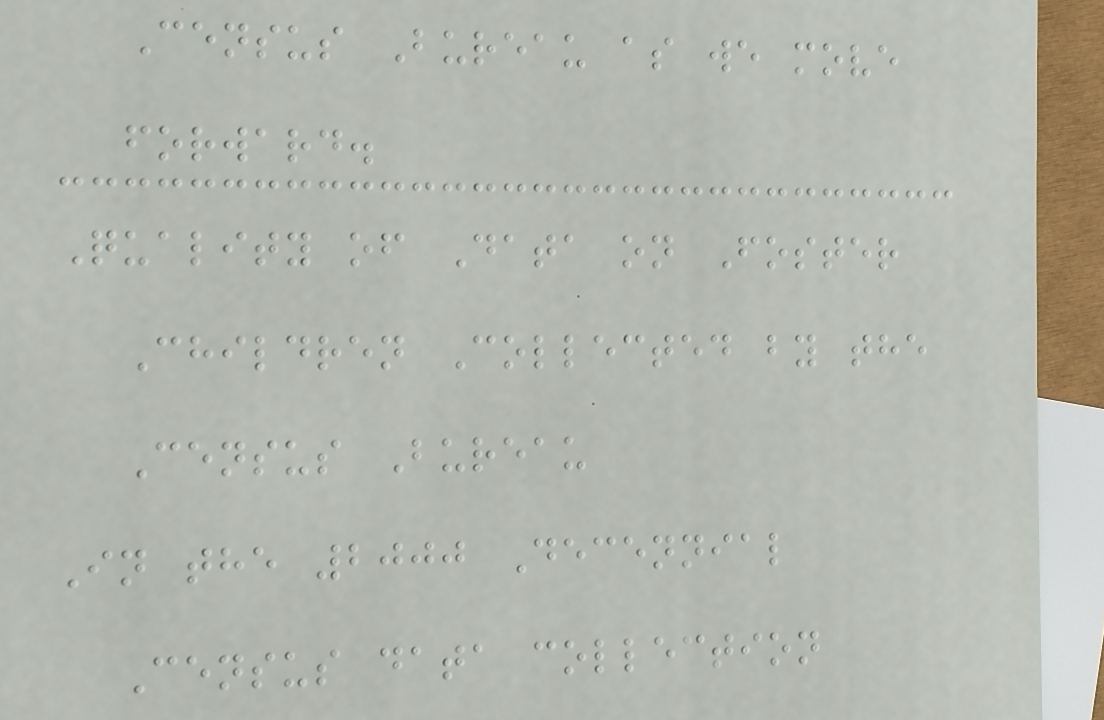Census Bureau as we move
forward.
Quality of Data on Foster
Children Collected by the
Census Bureau
In the 2000 Decennial
Census data collection
